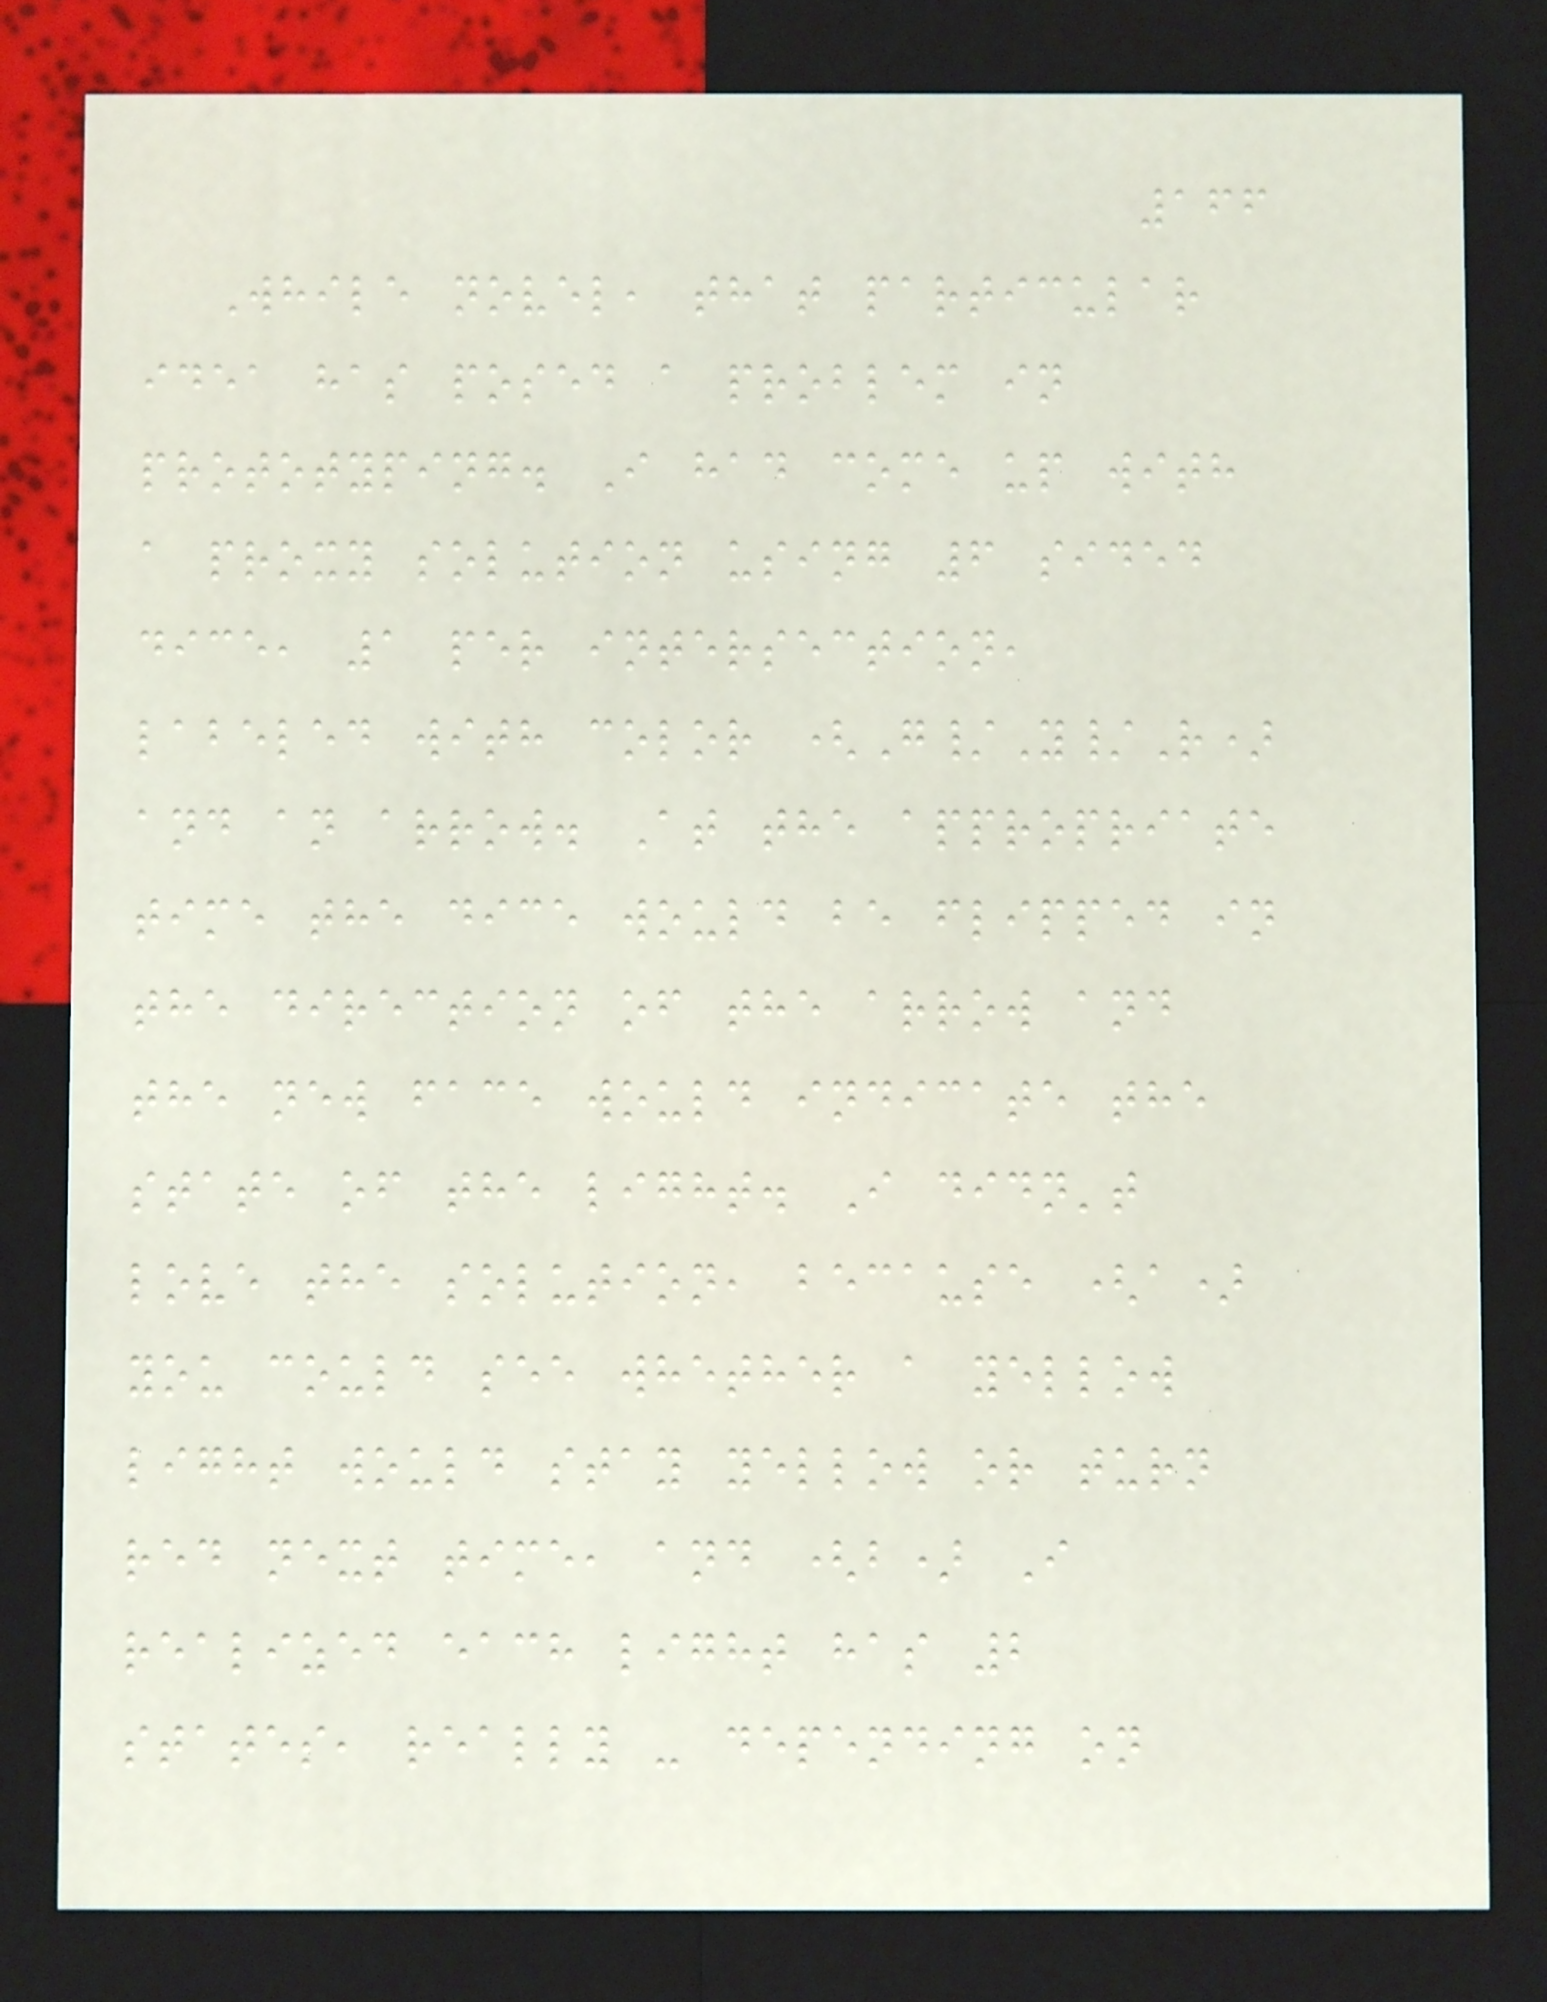166
While novel, that particular
idea has posed a problem in
prototyping. I had come up with
a proxy solution using 6 sided
dice, 1 per intersection,
labeled with color (G/Y/R)
and an arrow. At the appropriate
time the dice would be flipped in
the direction of the arrow and
the new face would indicate the
state of the light. I didn't
love the solution, because (a)
you could see whether a yellow
light would stay yellow or turn
red next time, and (b) I
realized each light has 2
states, really - depending on
